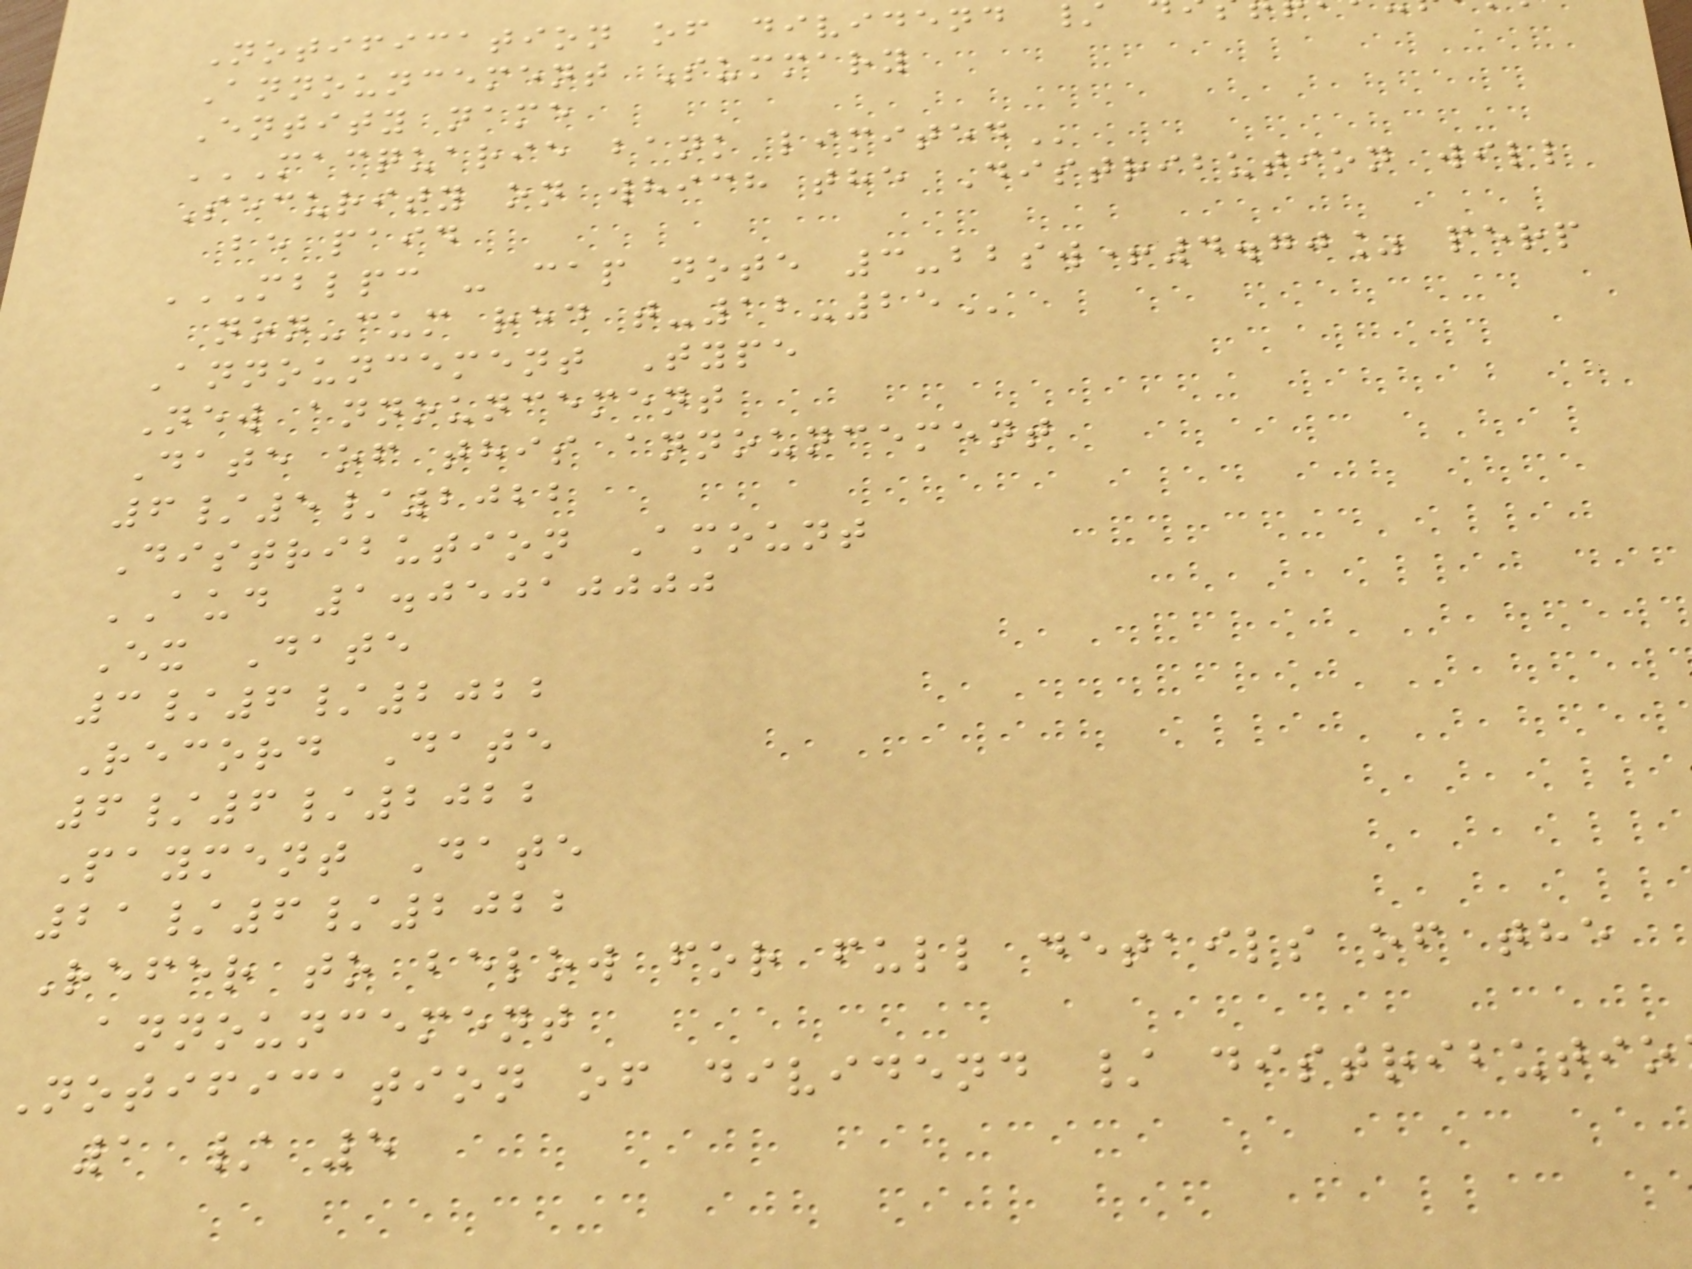Notification of dividend
Announcement Summary
Entity name
MACQUARIE BANK LIMITED
Security on which the Distribution will
be paid
MBLPC - CAP NOTE 3-BBSW+4.70% PERP
non-cum red
Announcement Type
New announcement
Date of this announcement
6/5/2022
Distribution Amount
AUD 1.05010000
Ex Date
3/6/2022
Record Date
6/6/2022
Payment Date
21/6/2022
Refer to below for full details of the
announcement
Notification of dividend / distributio
1 / 5
